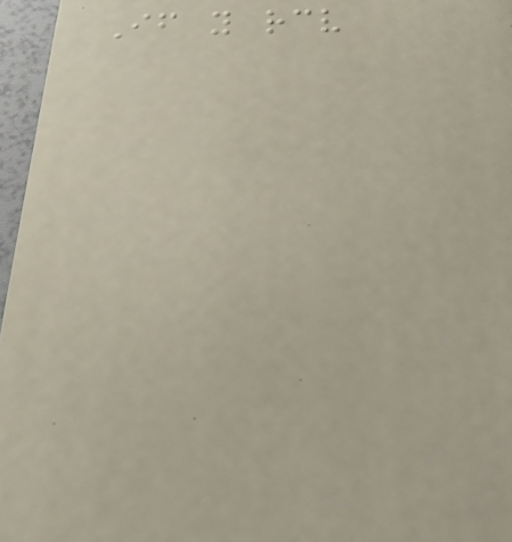If you receive
